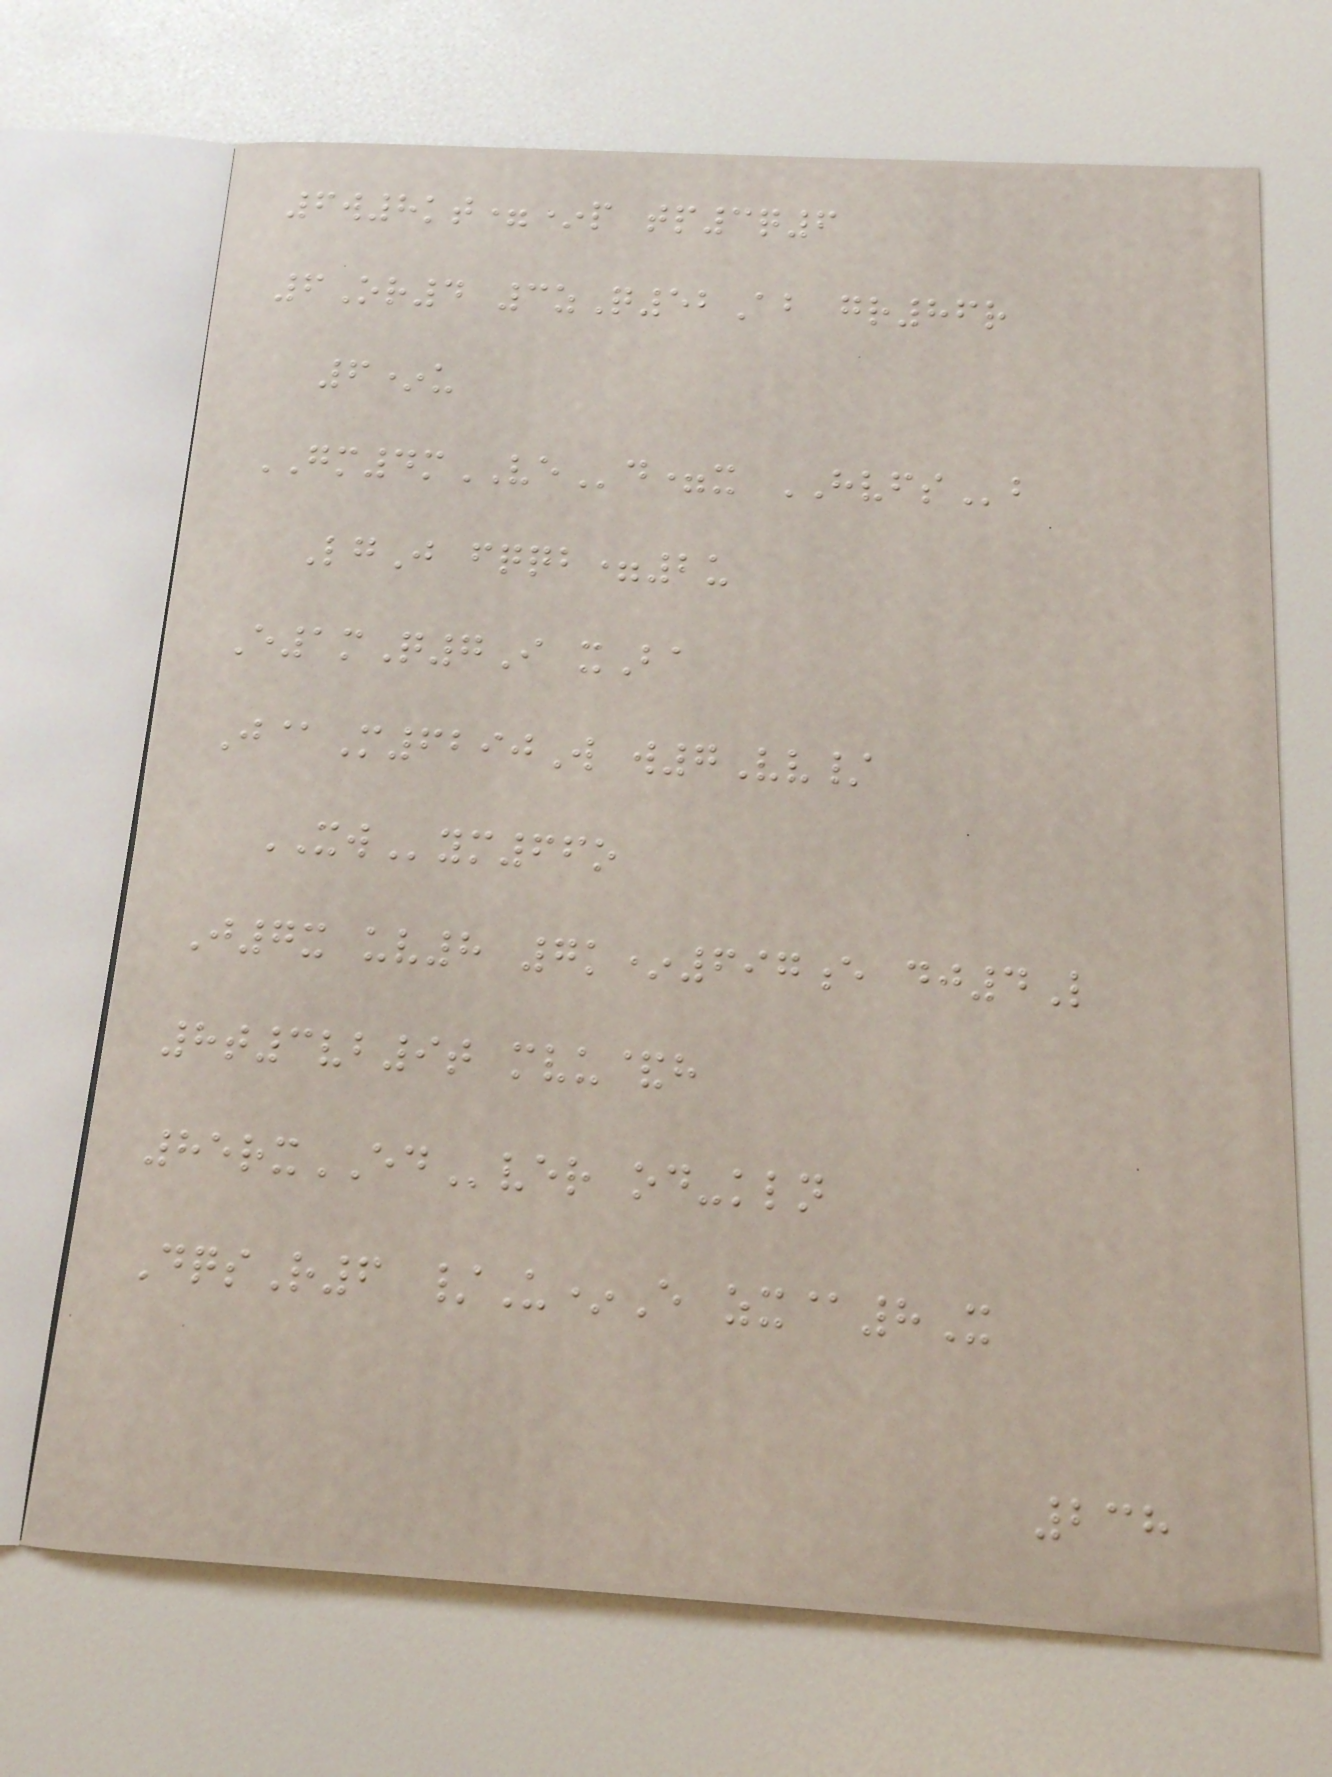6w8kt=*p tp3q6
6Or4 3zQ52Ab gr86r
6*u
GM4mVEd=x HVFSb
LgJ fqqb=2u
E1mQ7I xBa
J@M6290W w7Vv/
XWym66o
J7x uv8 7k*697e dj4L
8t3vb9t mvu&h
85rxEDver od-kln
DqsR6 /U*E zx@8X
238
